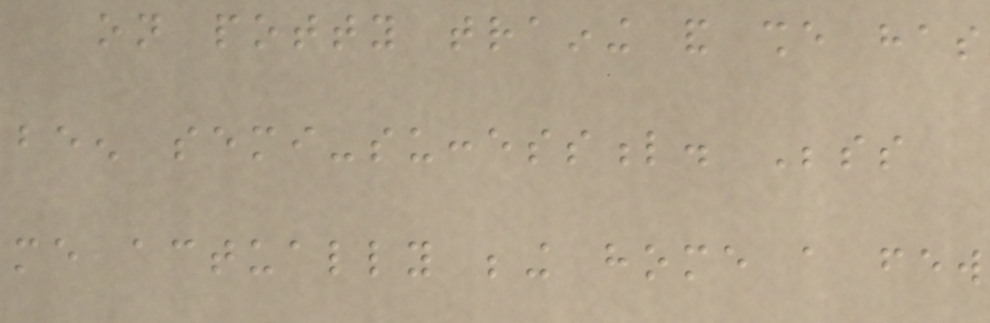on potty training and she has
been semi-successful. Besides
me actually being home a few
